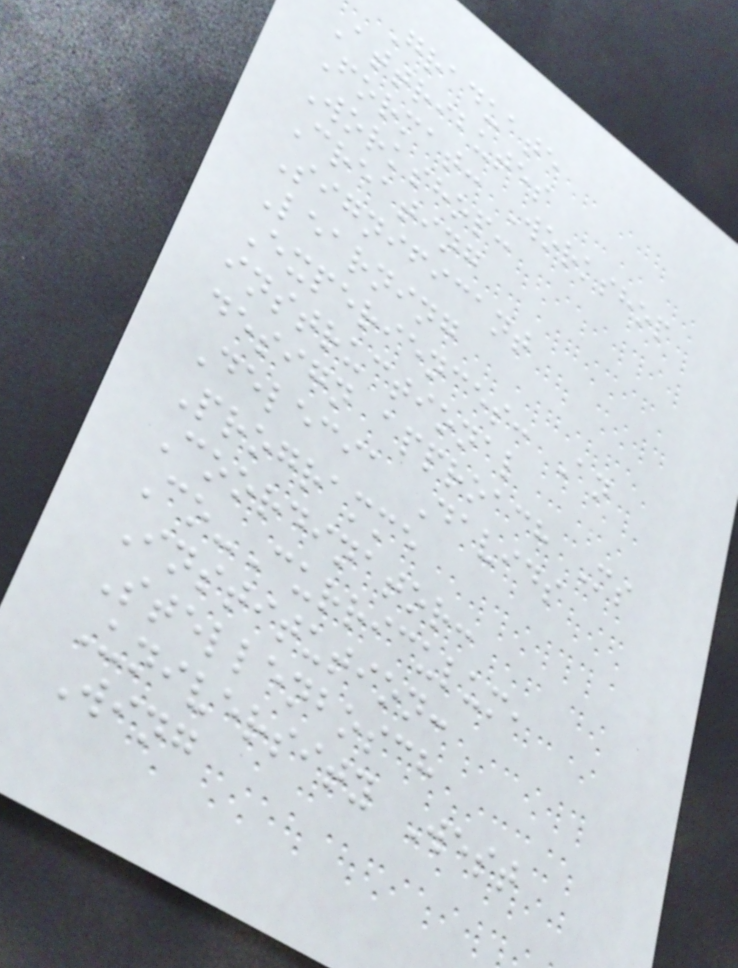Graduate
Attributes
Format: Workshop
Workshop:
Creating
Significant
Learning
Experiences: An
instructional
design approach Ms
Delecia Davids
Programme
Coordinator:
Co-Curriculum,
Institution:
Stellenbosch
University West
Wing
